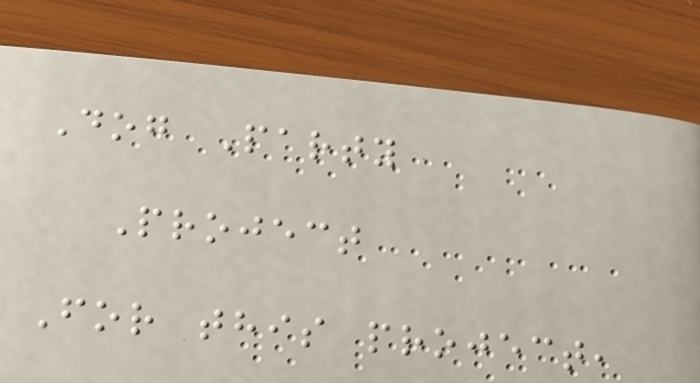Dog Party
Project
For this project,
